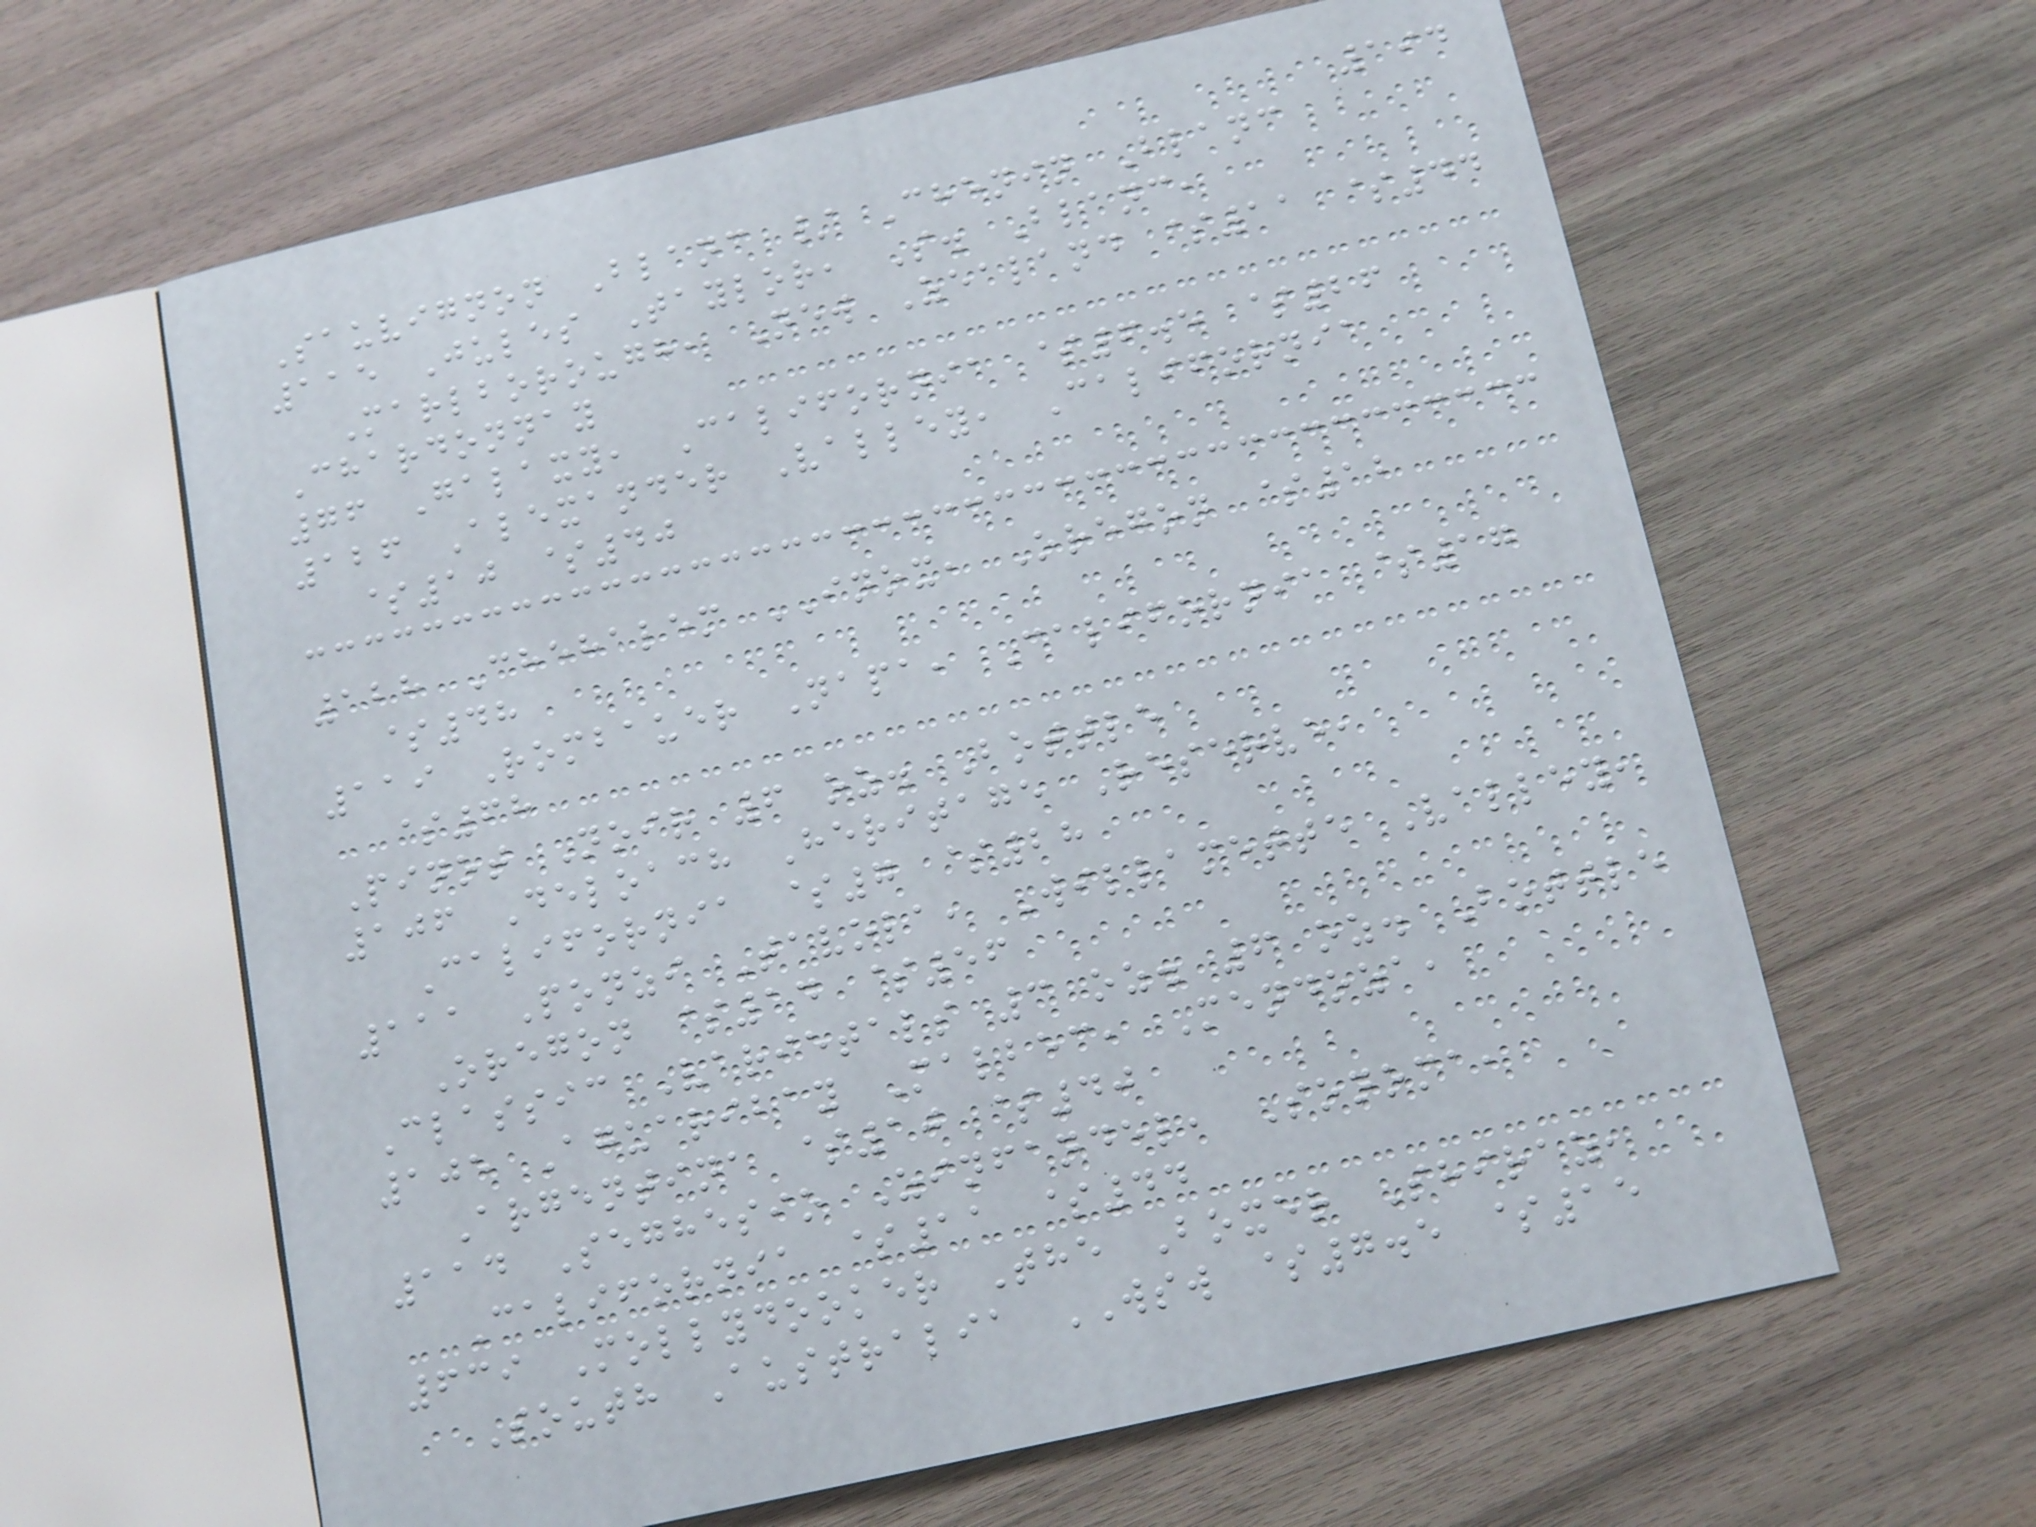194
Sauvignon Blanc / Chenin Blanc
115 Jules Taylor, S. Blanc,
Marlborough, New Zealand $11 $44
Chardonnay
76 Galaxy, California $6.5 $26
126 Alexander Valley, California
$10 $40
128 Chehalem INOX, Oregon $12
$48
119 Rombauer Napa, California $17
$68
Pinot Noir 6 oz. Bottle
106 Deloach Heritage Reserve,
California $7 $28
111 Ponzi Tavola, Willamette Valley,
Oregon $14 $56
Classic Varietals 3 oz. 6 oz. Bottle
105 Aguaribay Malbec, Mendoza,
Argentina $10 $40
114 Seghesio Zinfandel, Sonoma,
California $11 $44
639 Mollydooker The Boxer Shiraz,
South Australia WSW $7.5 $15
